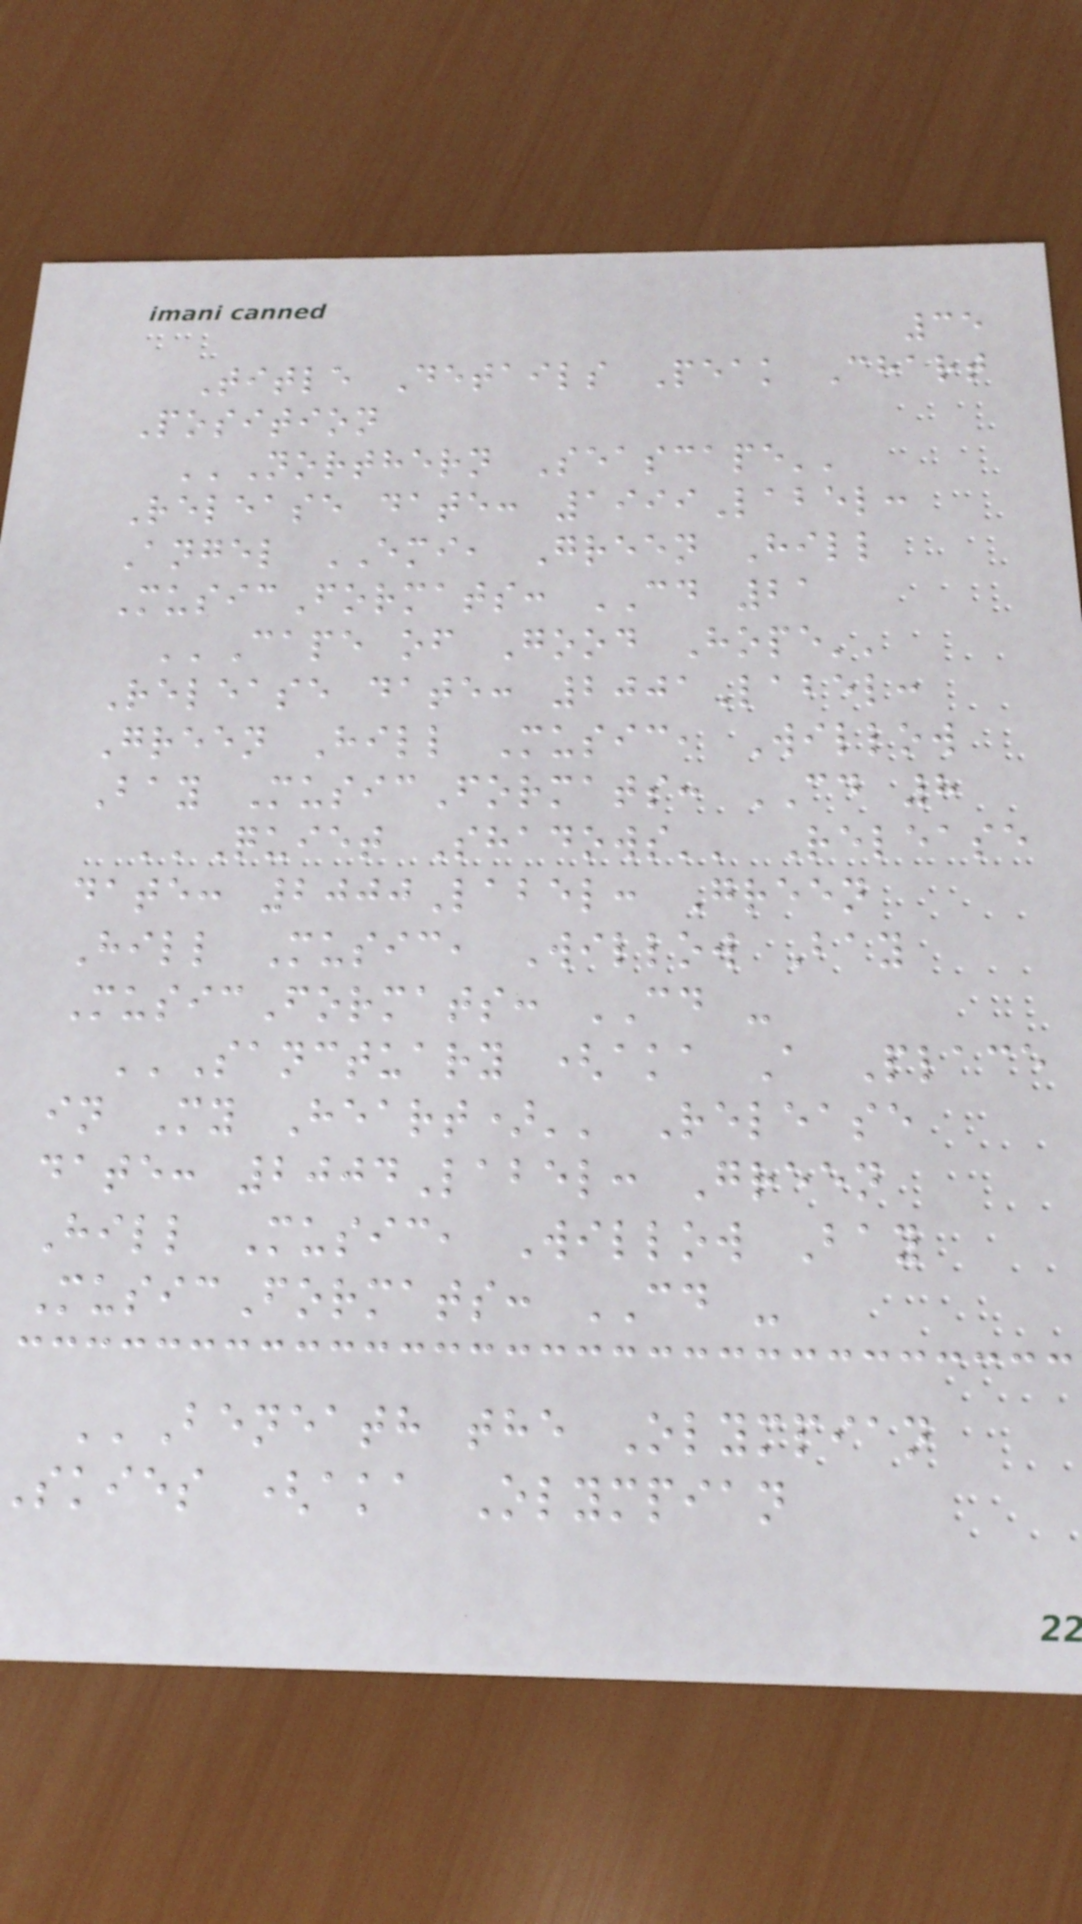35
Title Details Peak Chart
Position
''Northern Seascape''
Release date: 1999Label:
Angel EMI, Green Hill
MusicFormats: CD 21
''Cape of Good Hope''
Release date: 2001Label:
Green Hill Music, Willow
Bay MusicFormats: CD 8
''Quiet Shadows'' Release
date: 2000Label: Green
Hill Music, Willow Bay
MusicFormats: CD -
''Sanctuary (aka A Place
in My Heart)'' Release
date: 2004Label: Green
Hill Music, Willow Bay
MusicFormats: CD -
''Beneath the Olympian
skies (aka Olympian
